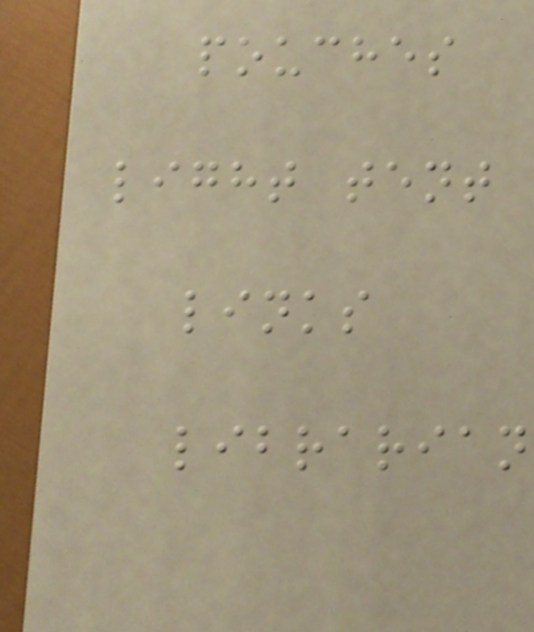pouches
light tent
links
librarian
